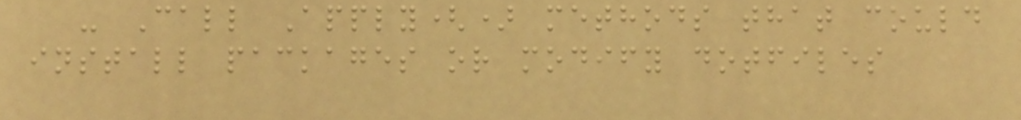- Call Apply() methods that could
install packages or modify dotfiles
